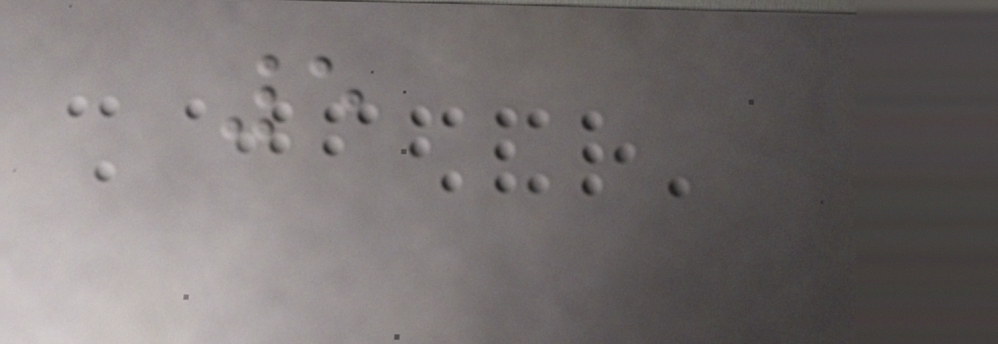5
